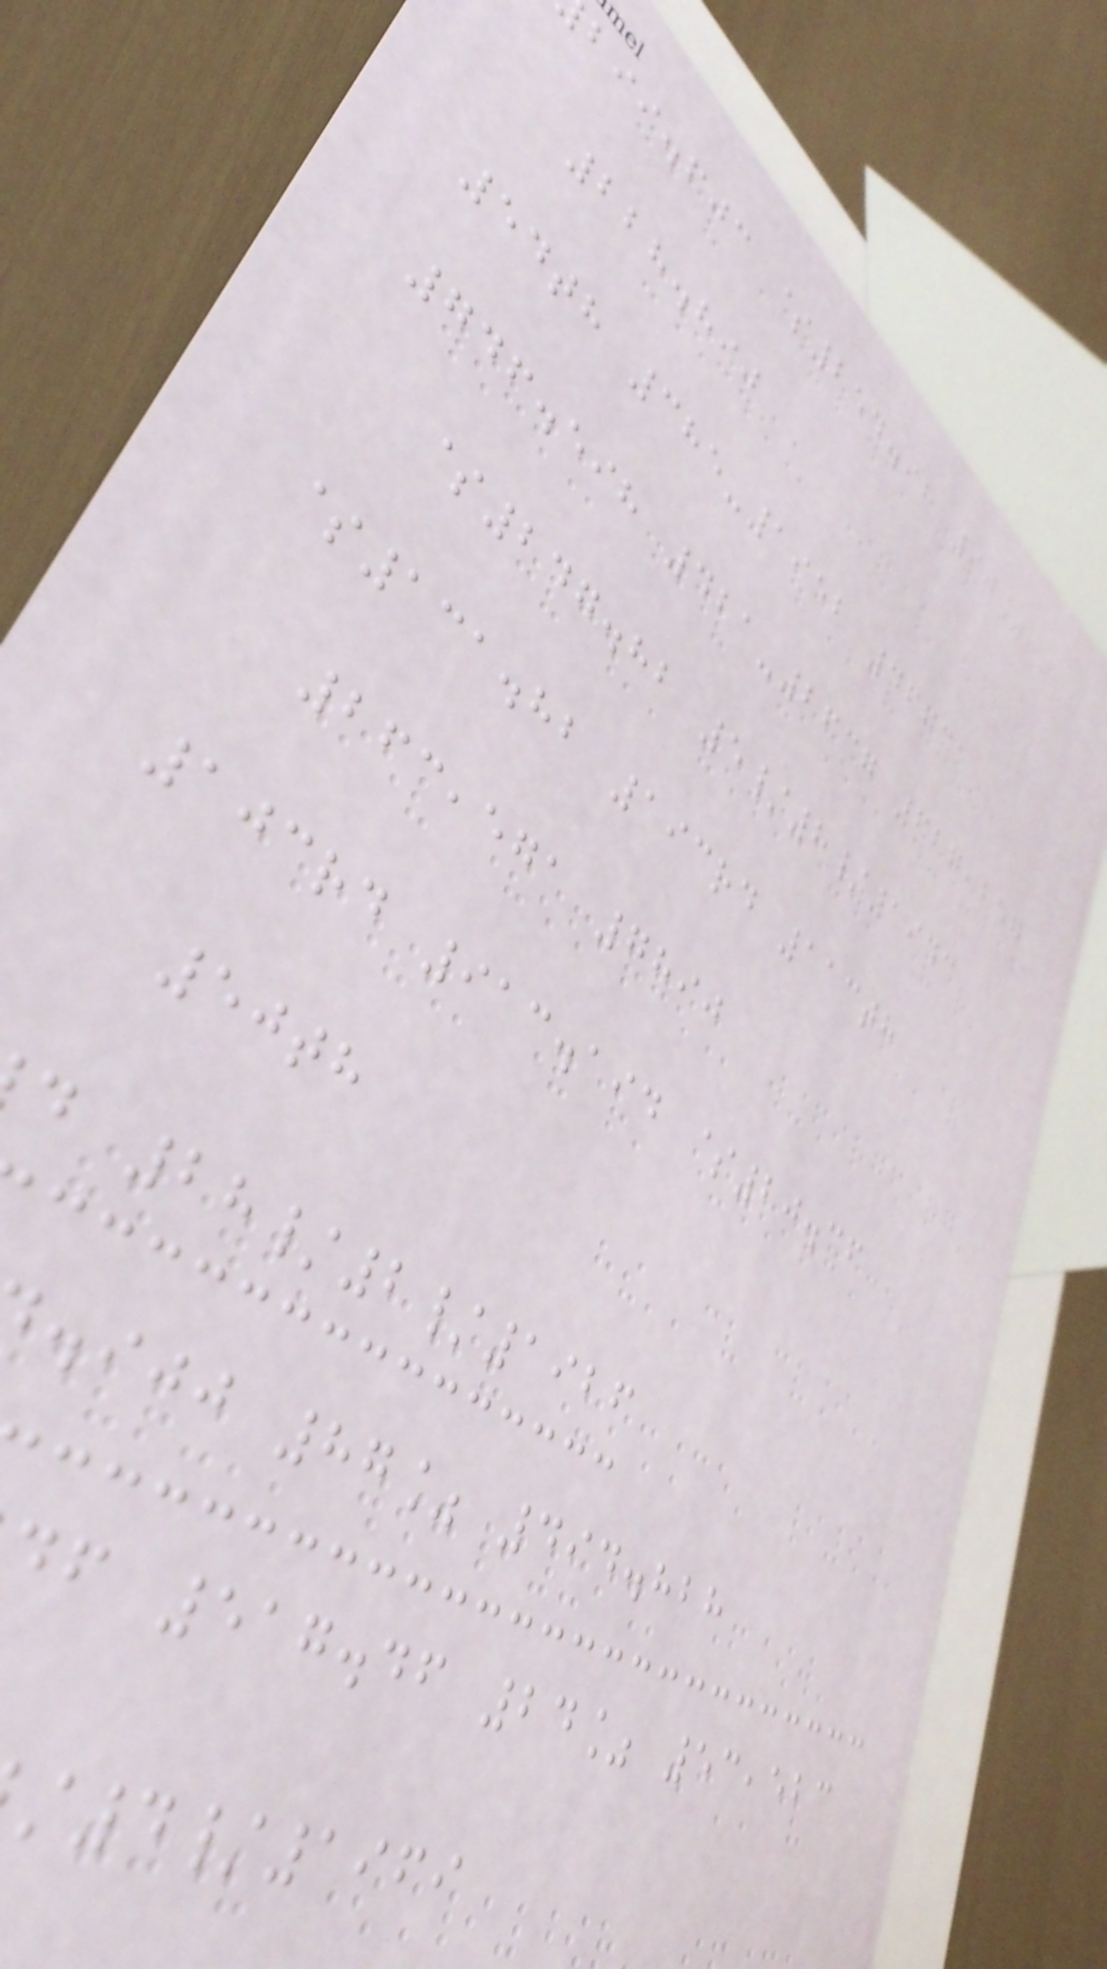bii.fjc $254.98 90%
228.890
54th 385-1952 46731
746.598 421-2637 627,257
$247.82 5/8/1943
$131.82 193rd 113th
263,571 7890
103rd 913.194 $20.36
50th
d 28/2/1926
.ijj 87% 494.828
f 517.46 24% 53,523
4/1969
